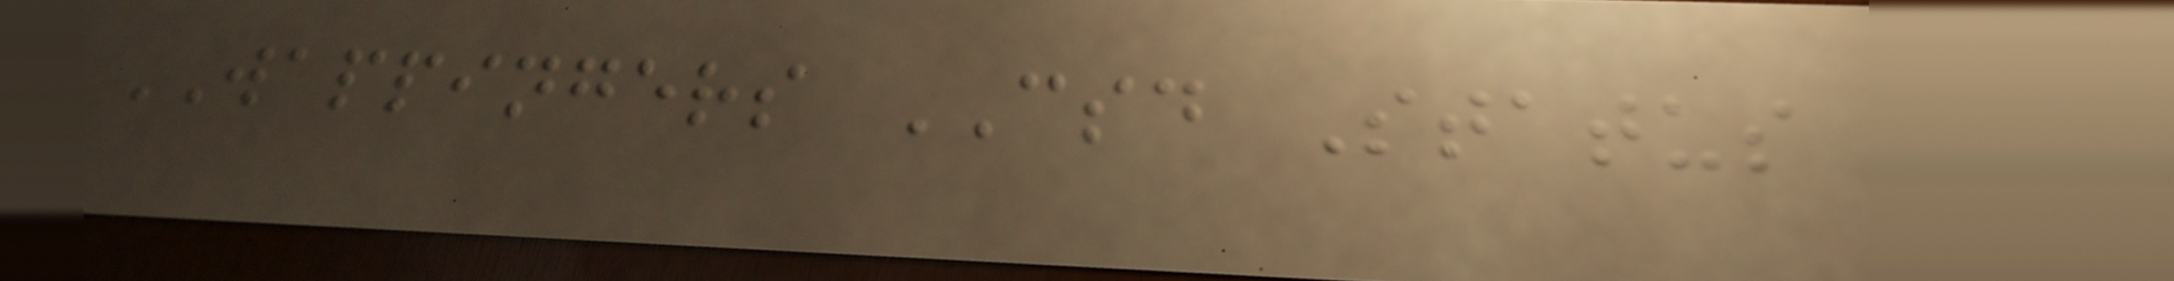WAPPINGERS CSD Status
